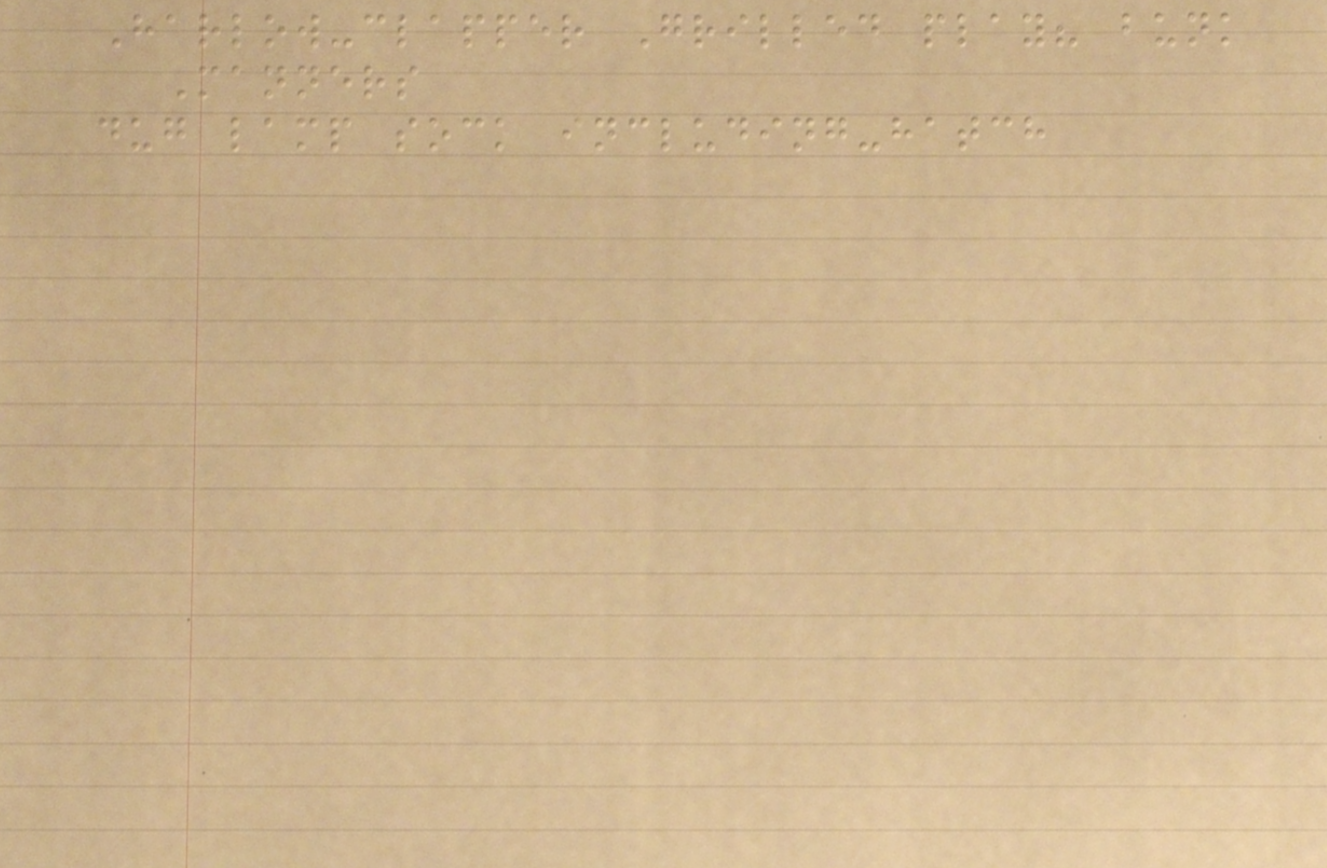Harlow-clapper Grilled play? bunk
Manners
dug lamp sock including-hatch
